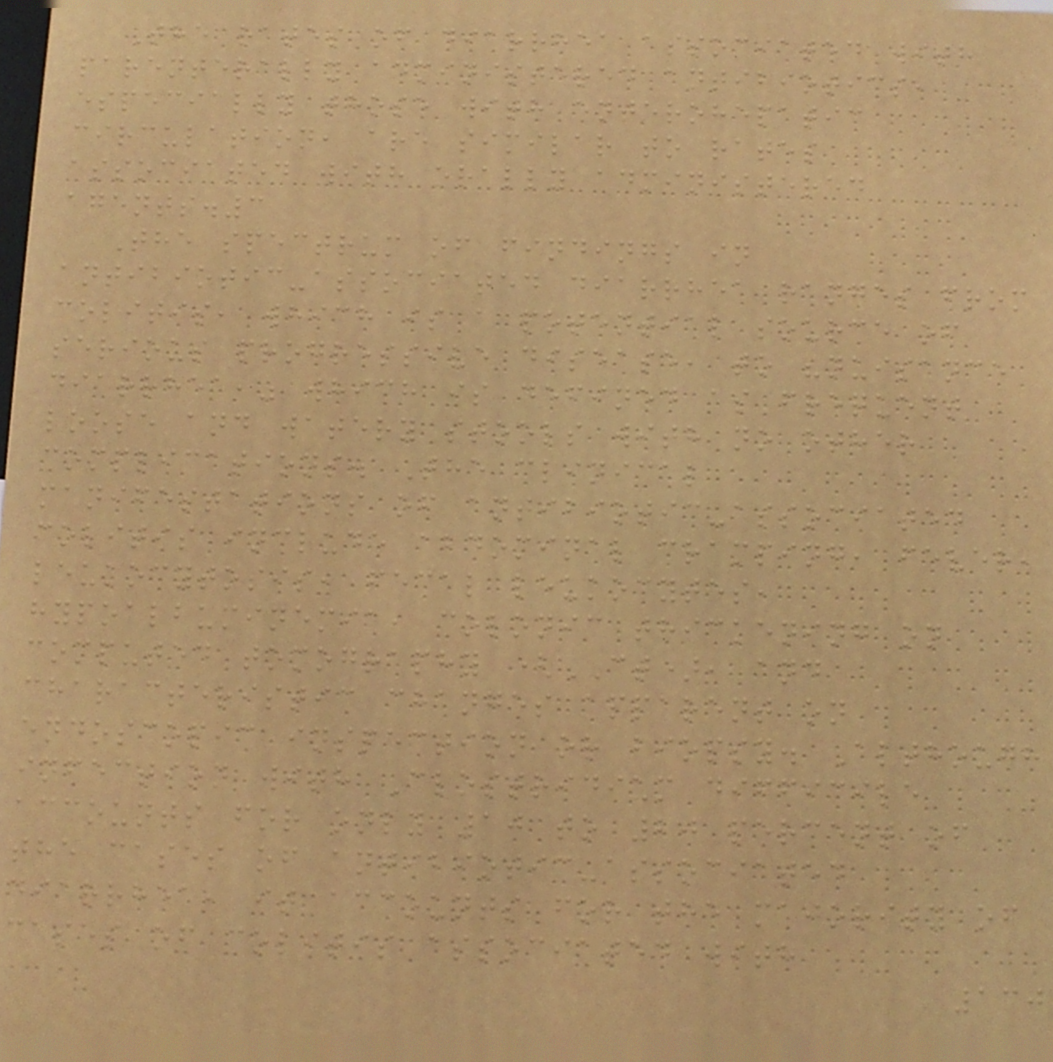The rates of diarrhea associated with
parenterally administered antibiotics,
especially those with enterohepatic
circulation, are similar to rates
associated with orally administered
agents.3
The spectrum of findings in
antibiotic-associated diarrhea ranges from
colitis, which is a potential source of
serious progressive disease, to "nuisance
diarrhea," which is defined as frequent
loose and watery stools with no other
complications. The clinical
manifestations of antibiotic-associated
colitis include abdominal cramping, fever,
leukocytosis, fecal leukocytes,
hypoalbuminemia, colonic thickening on
computed tomography (CT), and
characteristic changes apparent on
endoscopic inspection or biopsy. Although
infection with Clostridium difficile
accounts for only 10 to 20 percent of
the cases of antibiotic-associated
diarrhea, it accounts for the majority of
cases of colitis associated with
130
